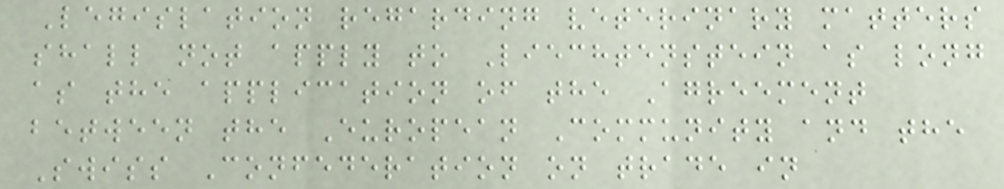Legislation regarding veterinary matters
shall not apply to Liechtenstein as long
as the application of the Agreement
between the European Community and the
Swiss Confederation on trade in
